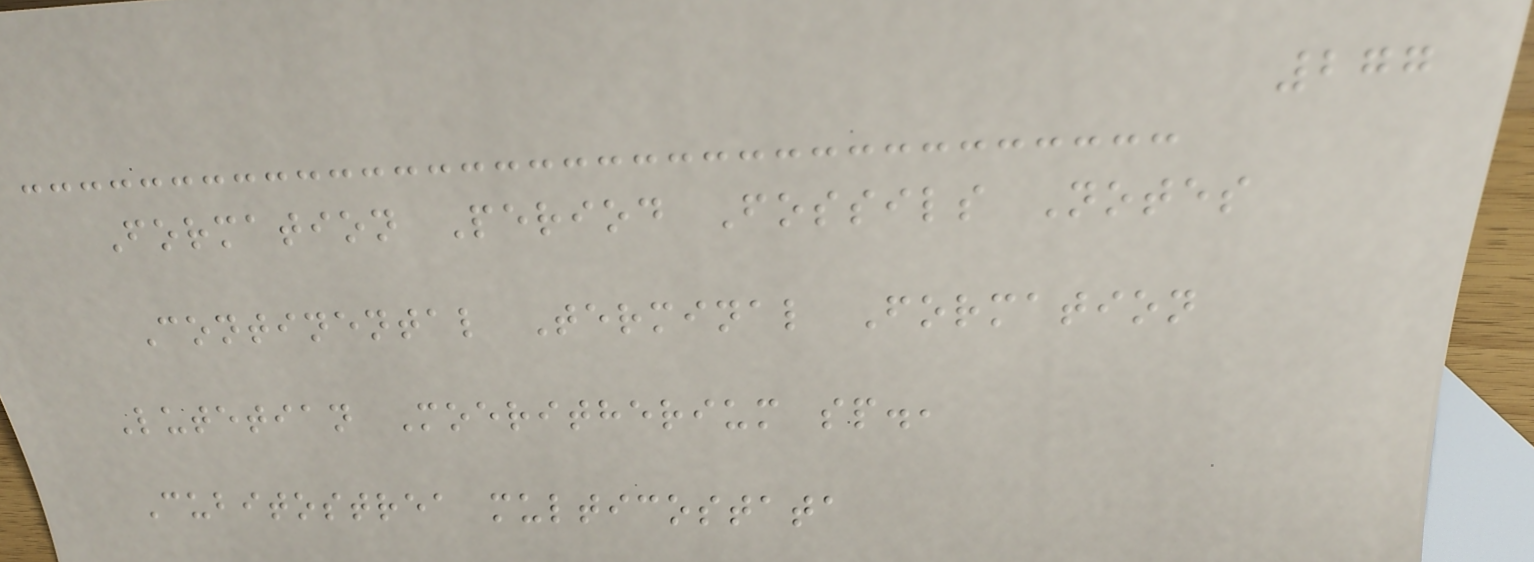277
Formation Period Fossils Notes
Continental Terminal Formation
Lutetian Moeritherium sp.,
Cubitostrea multicostata
